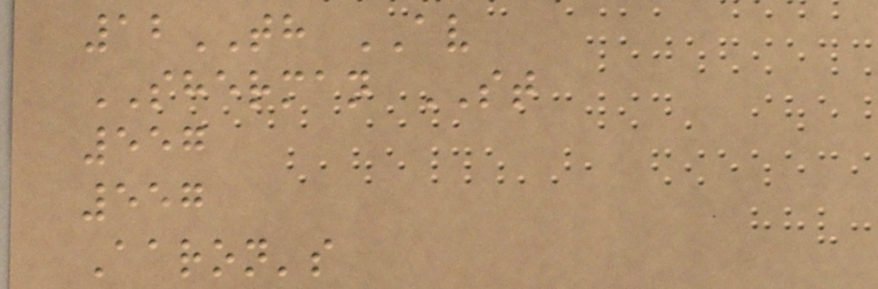12TH AV
SHERMAN ST
557
557
Aaron's
